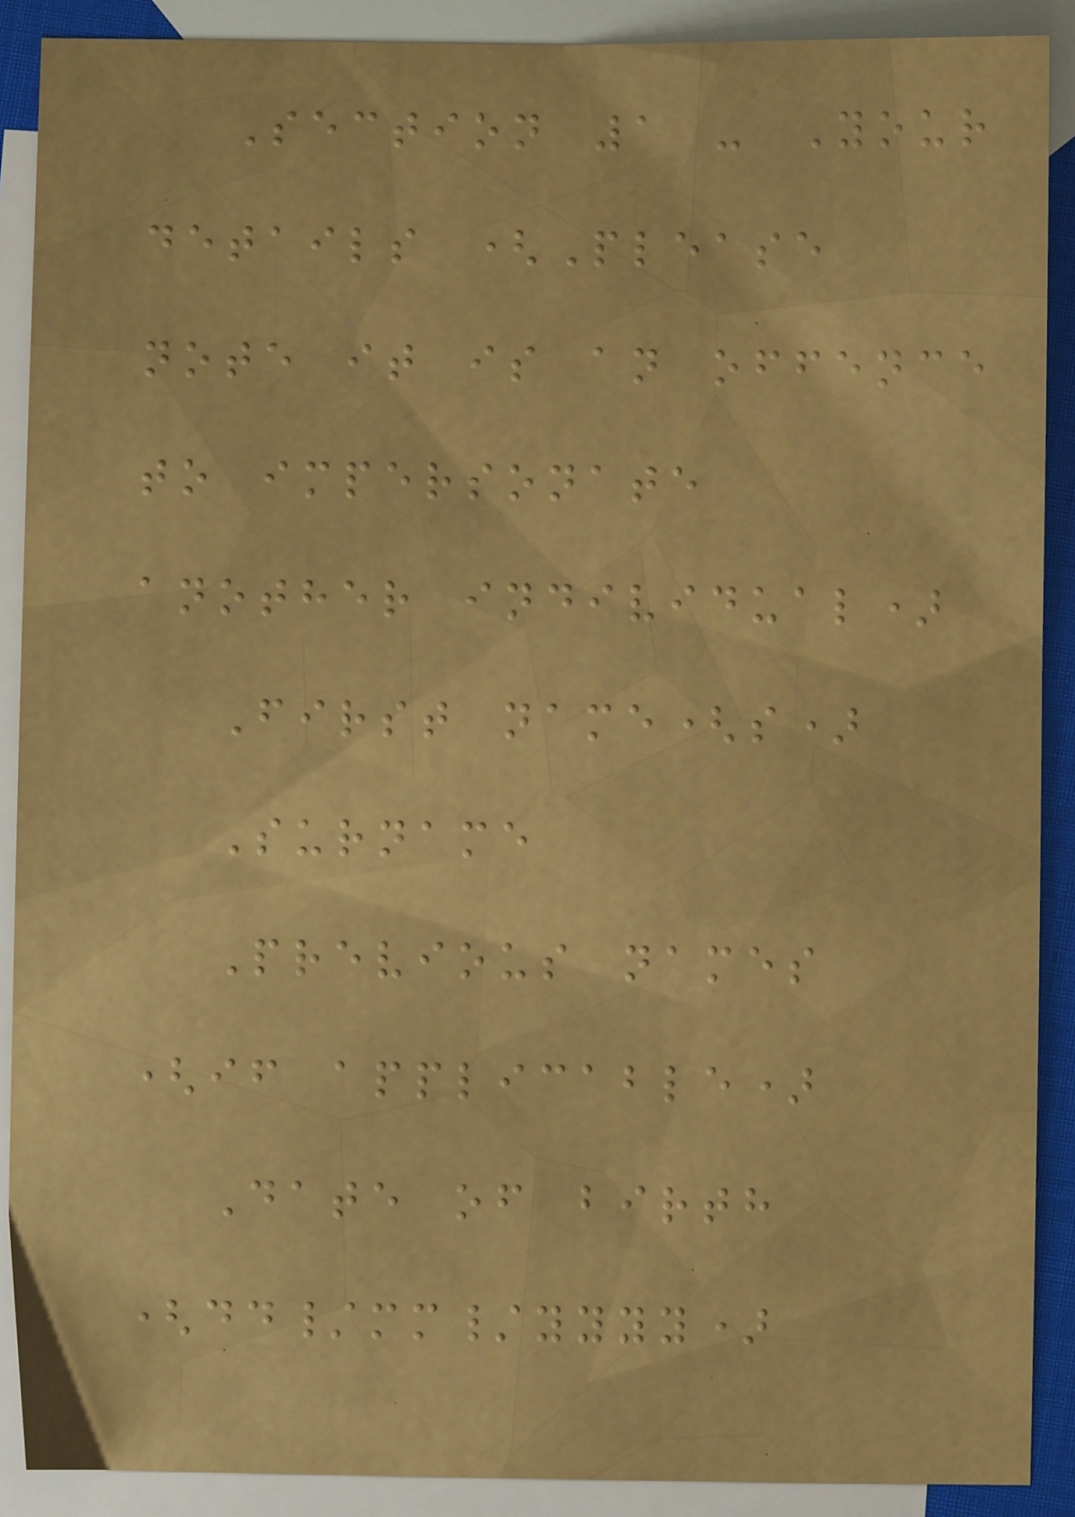Section 1 - Your
details (Please
note it is an offence
to impersonate
another individual)
First name(s)
Surname
Previous names
(if applicable)
Date of birth
(dd/mm/yyyy)
